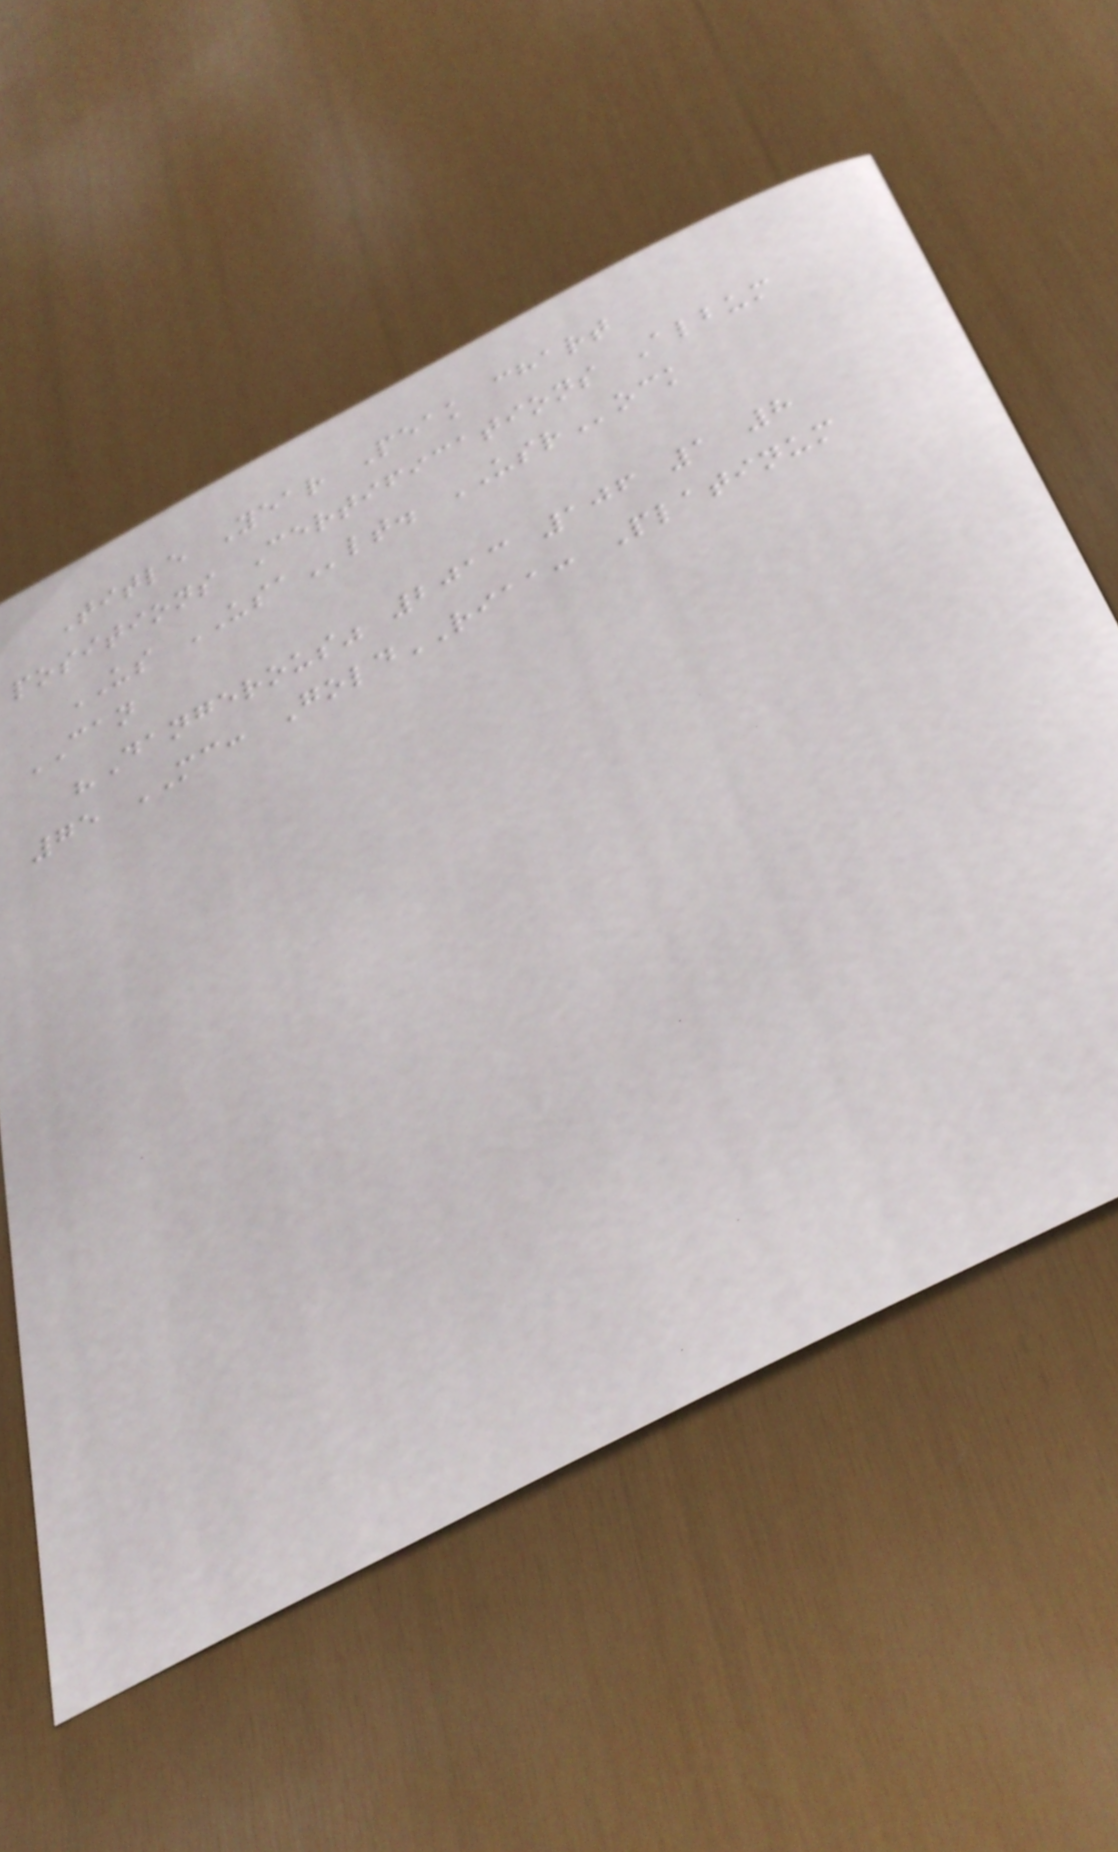Title Year Peak chart
positions Certifications Album
US USAlt. USRock
CAN
"Dangerous" 2013 106 1 8
75 MC: GoldRIAA: Platinum
